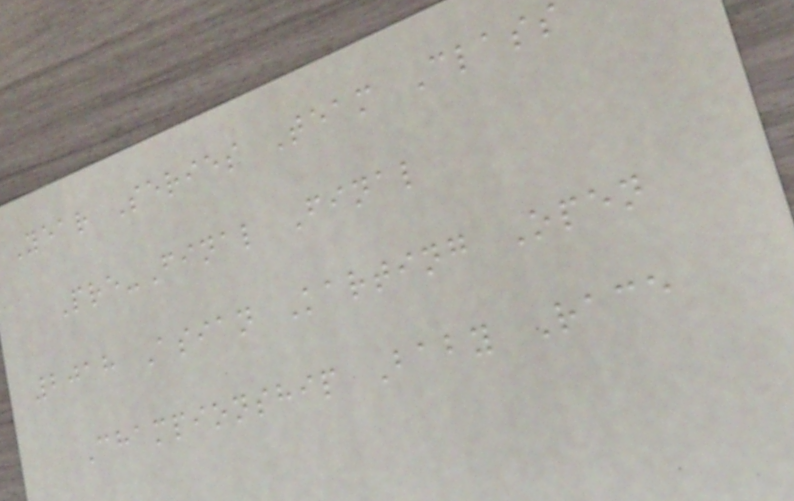Year Series Team Class
Pre-Final Final
2018 Asian Karting Open
Championship Baby Race
